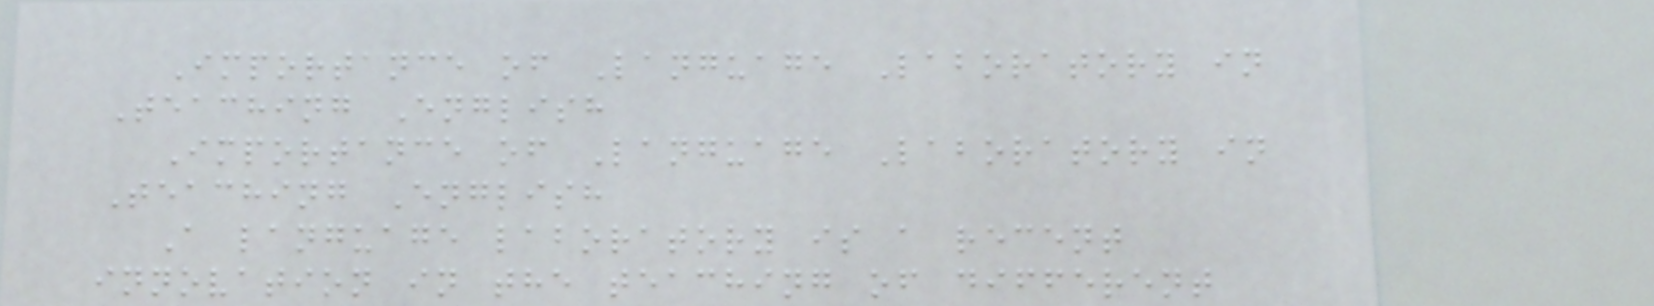Importance of Language Laboratory in
Teaching English
Importance of Language Laboratory in
Teaching English
A language laboratory is a recent
innovation in the teaching of different
